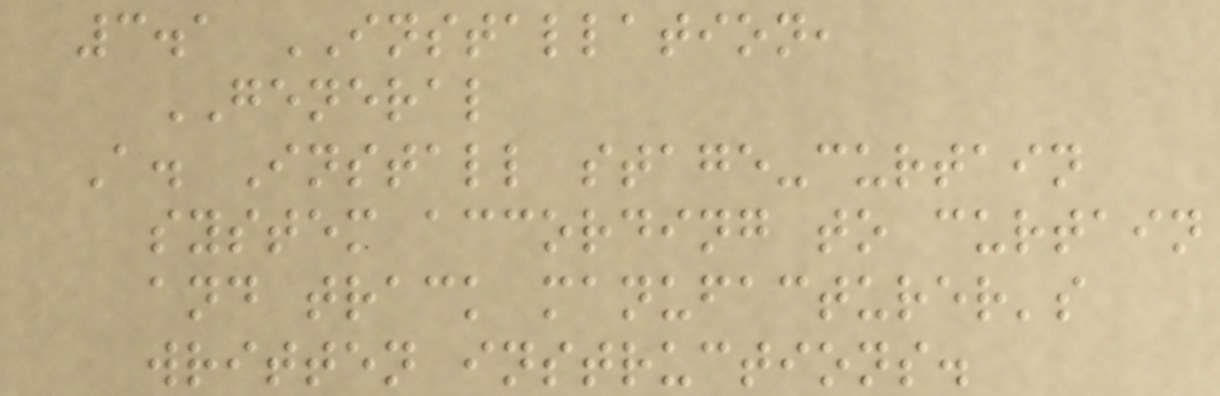3.1 INSTALLATION,
GENERAL
A. Install stage-curtain
system according to curtain
and track manufacturer's
written instructions.
